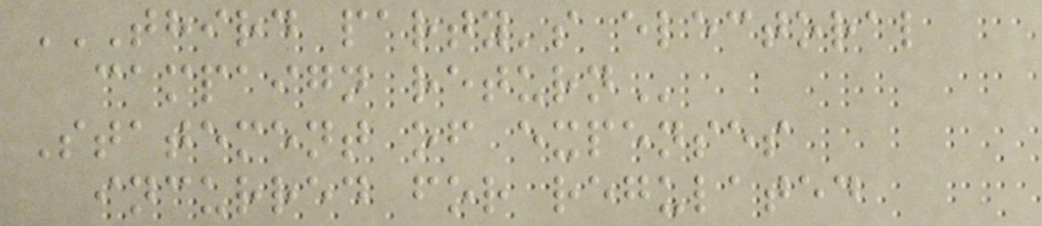THIRD PARTY'S ELECTORAL
CAMPAIGN RETURN
Statement of expenses
incurred for regulated
